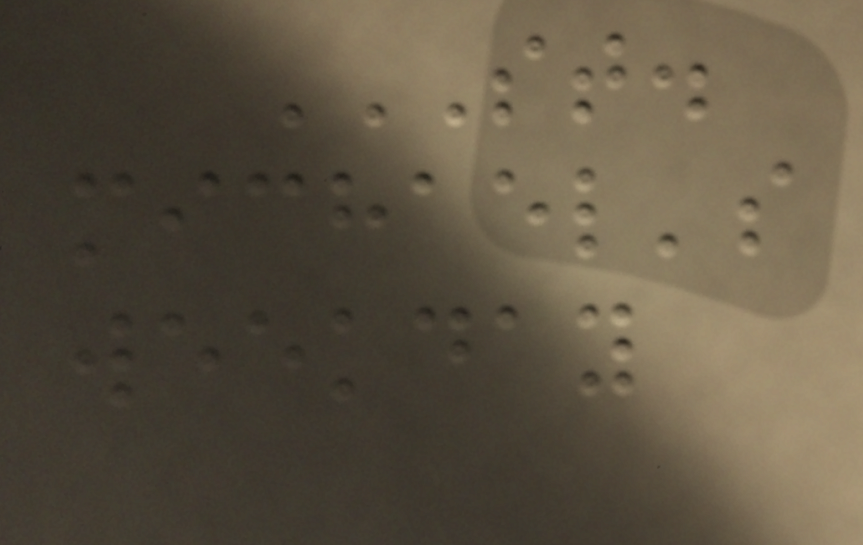ST.
MICHAEL'S
WEEKDAY
